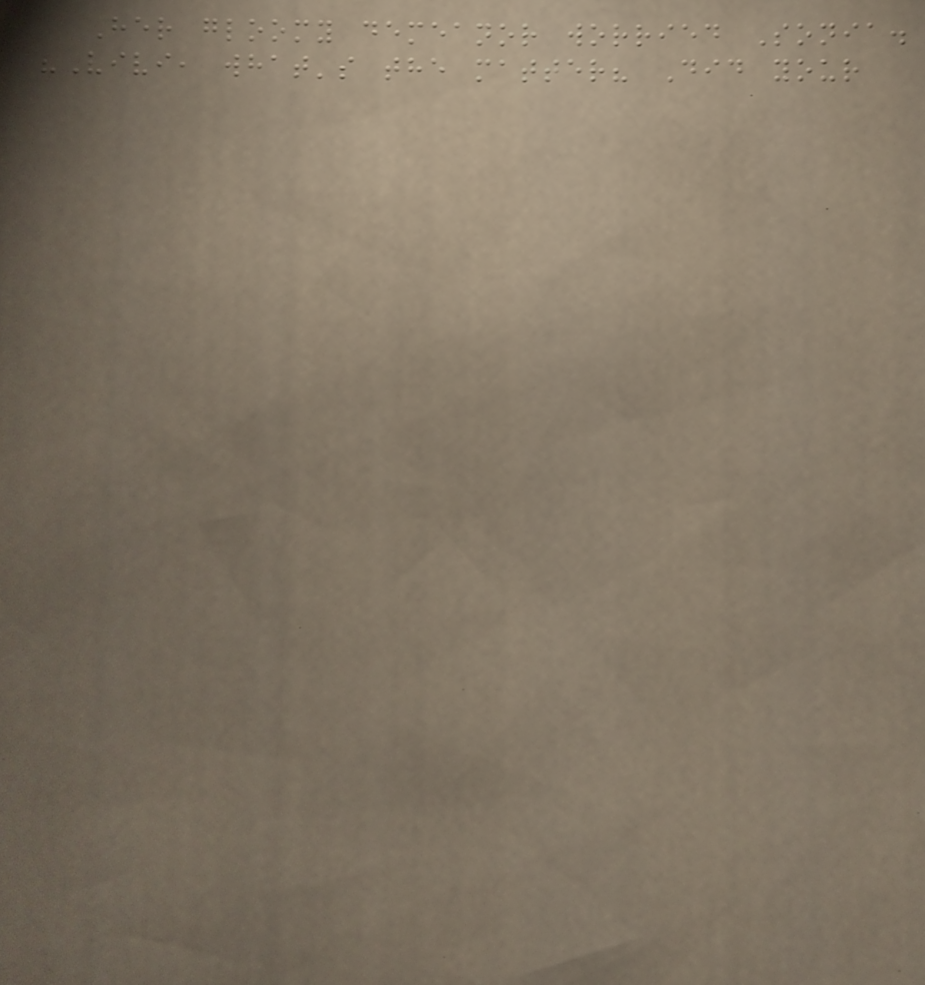Her gloomy demeanor worried Sonia.
"Vivi, what's the matter? Did your
